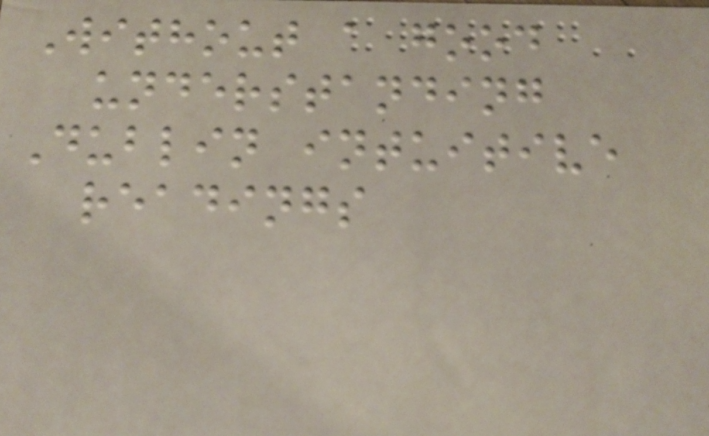Without a good
understanding
Dublin intuitive
readings
